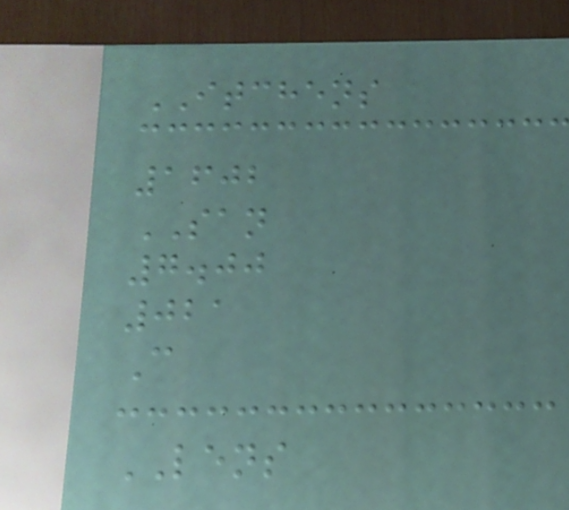ITCHENS
1602
SAN
7.00
021
C
LENS
